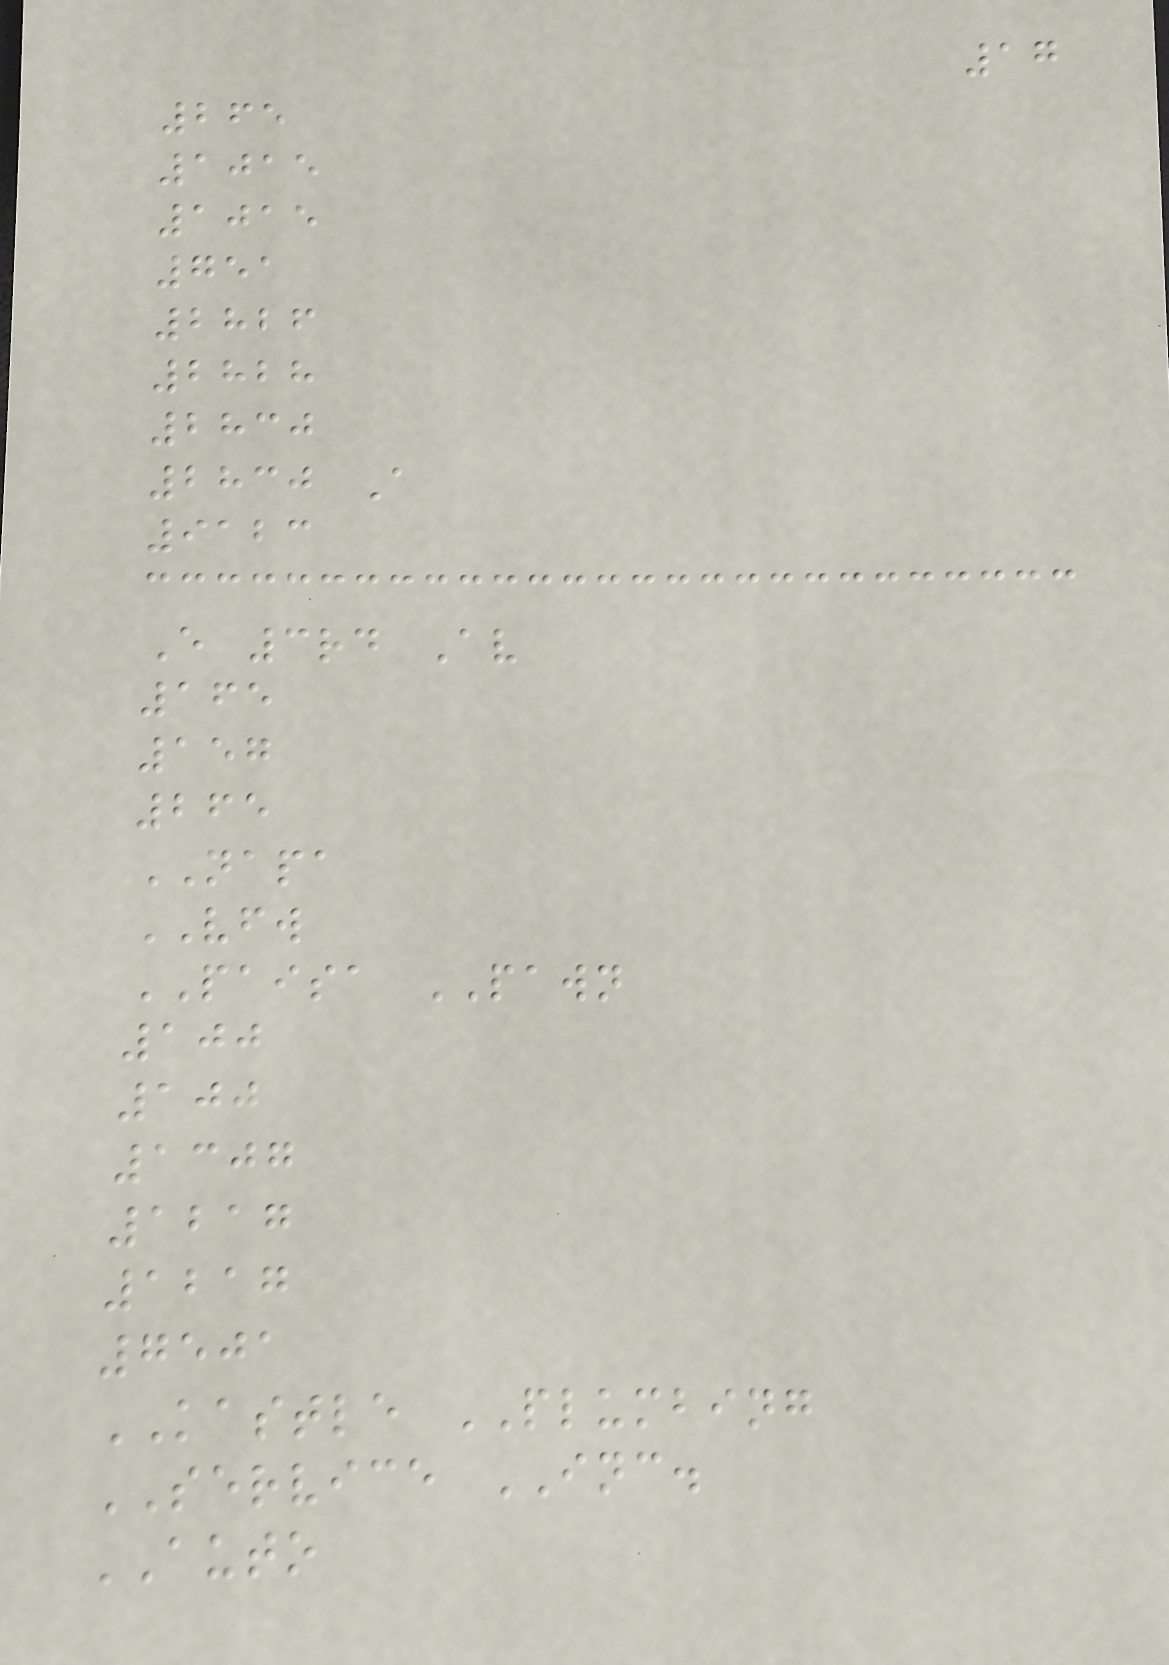17
265
1015
1015
751
2826
2828
2830
2830 A
9123
E 3rd Av
165
157
265
NAPA
VFW
PAISA PAWN
100
100
1307
1217
1217
7501
KASTLE PLUMBING
SERVICE INC.
AUTO
